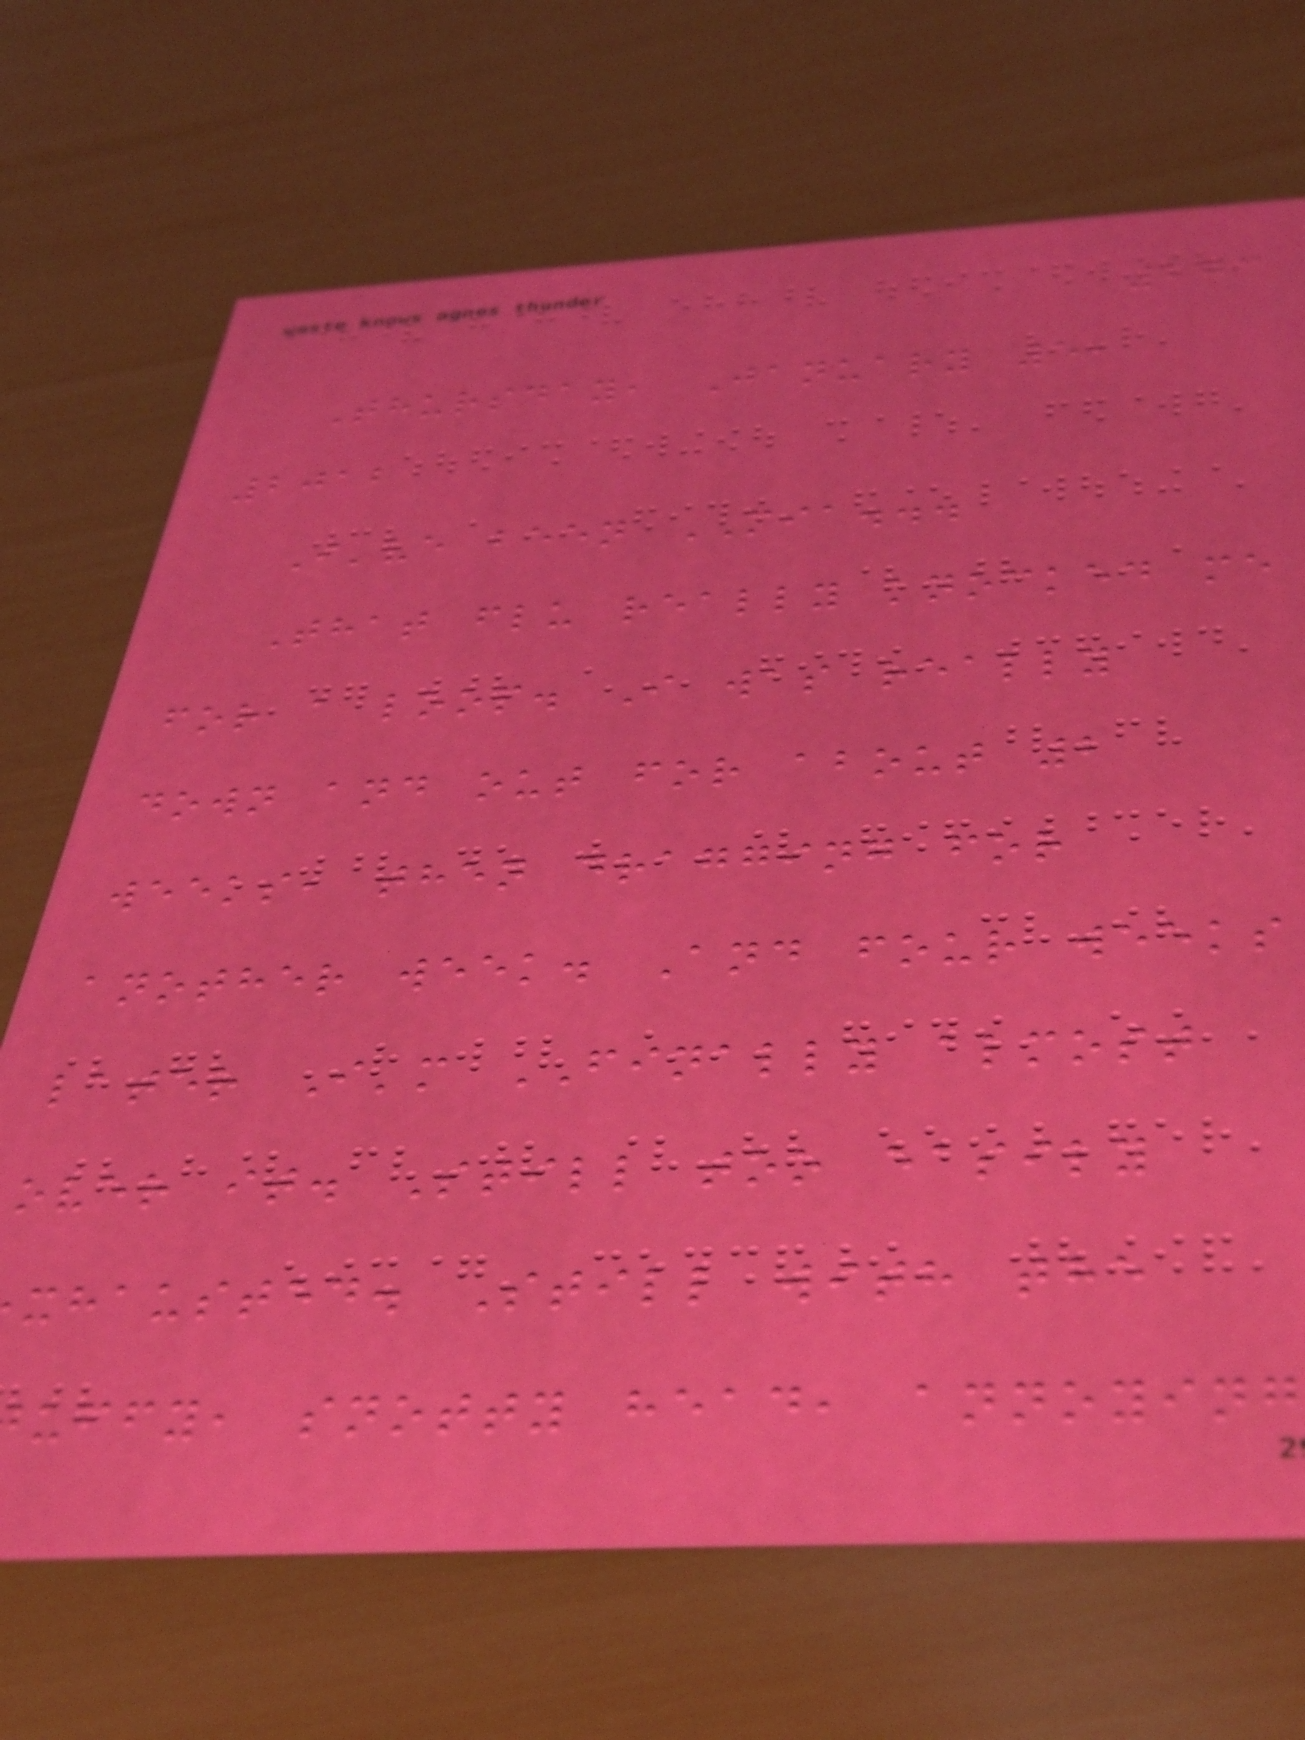273
Thursday, January 5,
2012
I've been MIA...
That flu really knocked me
for a loop. I was really
down and out for about 2
weeks, then dragging for
another week. And four weeks
later I'm FINALLY almost
over it. Still too easily
xhausted. Still with the
uffy, snotty head, annoying
